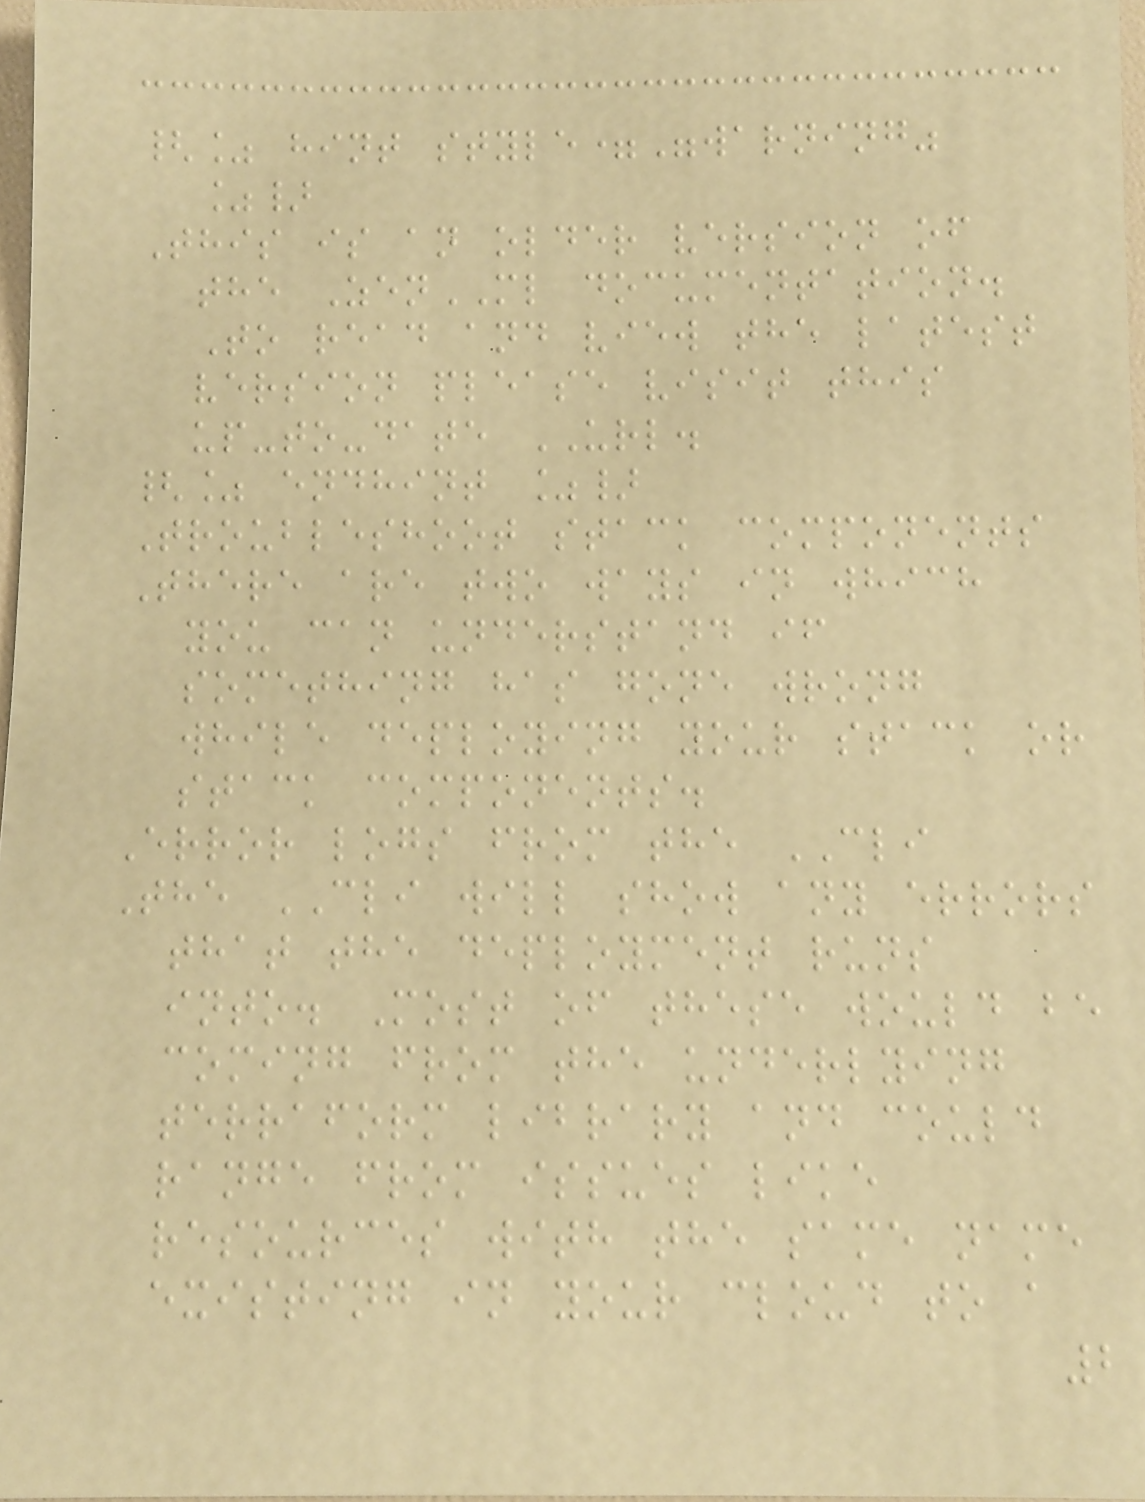{% hint style="warning"
%}
This is an older version of
the ZenML documentation.
To read and view the latest
version please visit this
up-to-date URL.
{% endhint %}
Troubleshoot stack components
There are two ways in which
you can understand if
something has gone wrong
while deploying your stack or
stack components.
Error logs from the CLI
The CLI will show any errors
that the deployment runs
into. Most of these would be
coming from the underlying
terraform library and could
range from issues like
resources with the same name
existing in your cloud to a
2
